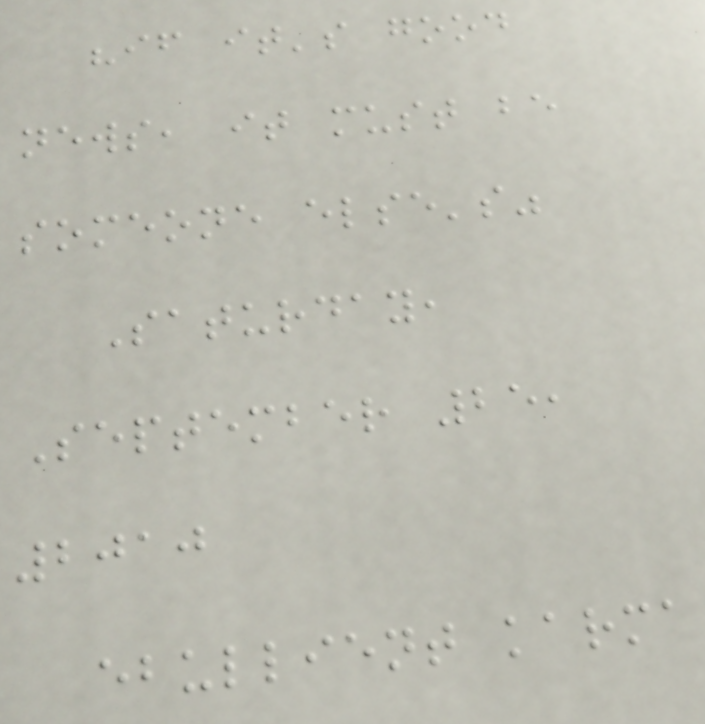"if it's good
news, it must be
someone else's"
Saturday,
September 25,
2010
ebullient karma
